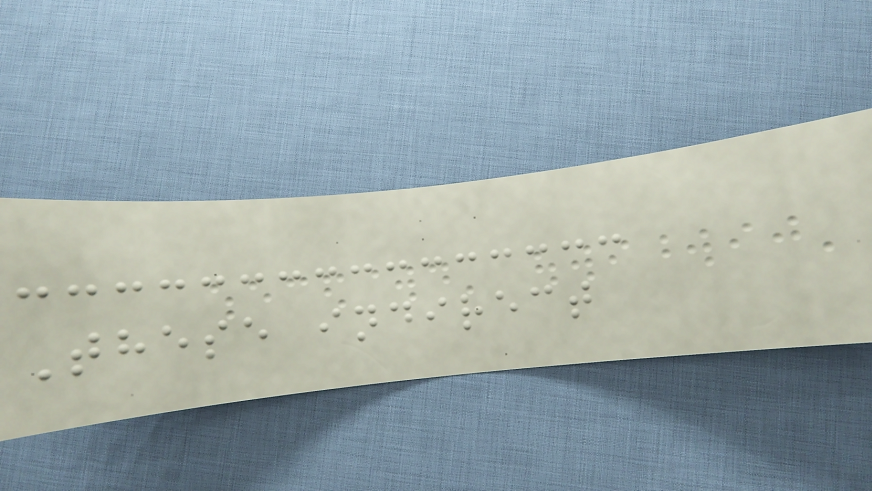These indirect
